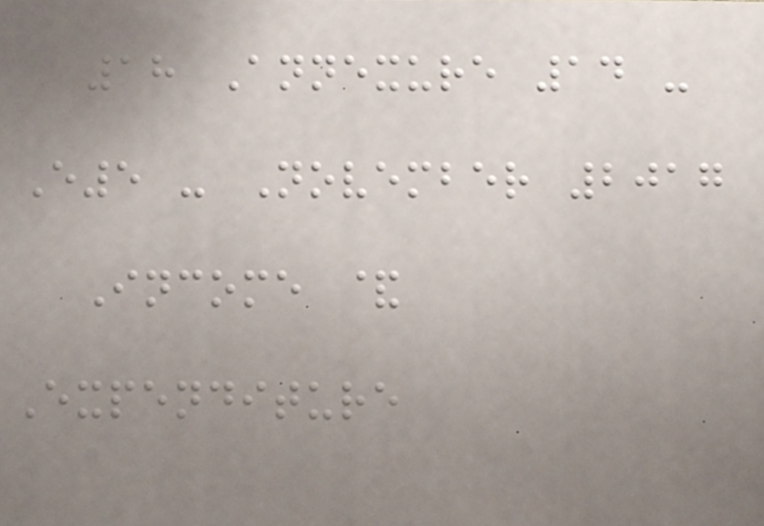18 Annexure 14 -
E5 - November 2017
Income &
Expenditure
